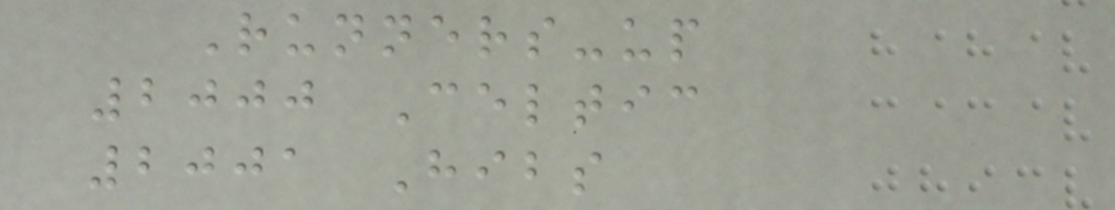Runners-up
2000 Celtic
2001 Hibs
